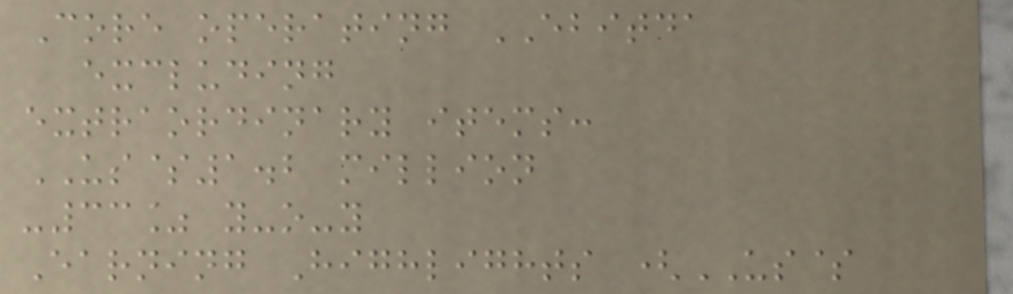Core operating EBITDA
excluding
extraordinary items:
US$1.2 million
-33% y-o-y
Earning Highlights (US$
